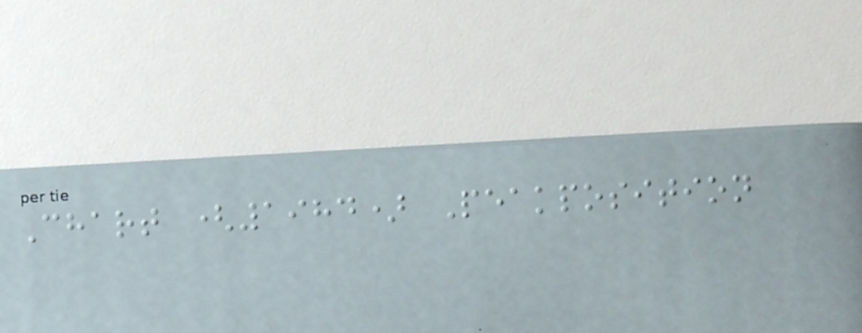Chart (1984) Peakposition
